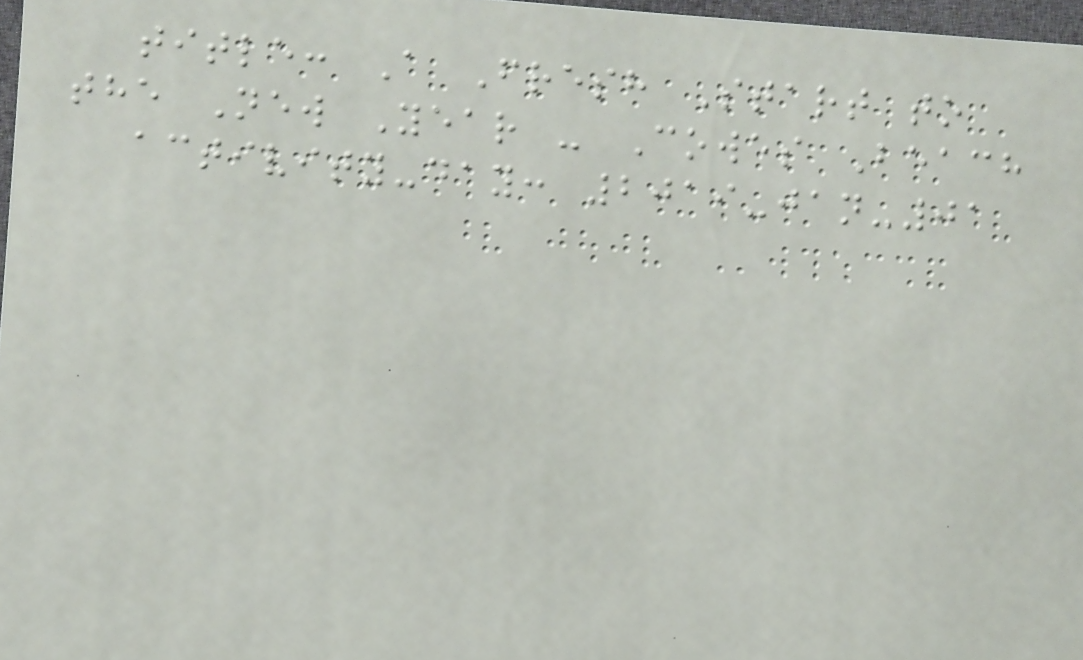title: A Fresh Start to
the New Year - Cowes Beach
activity-day: 2019-jan-01
